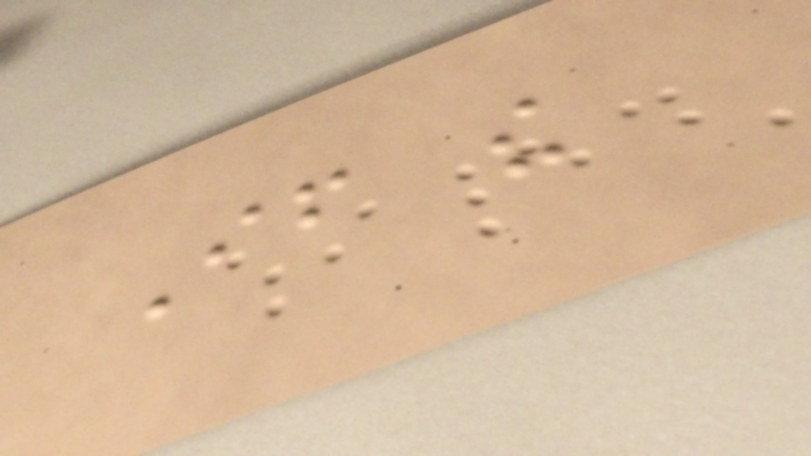If the
